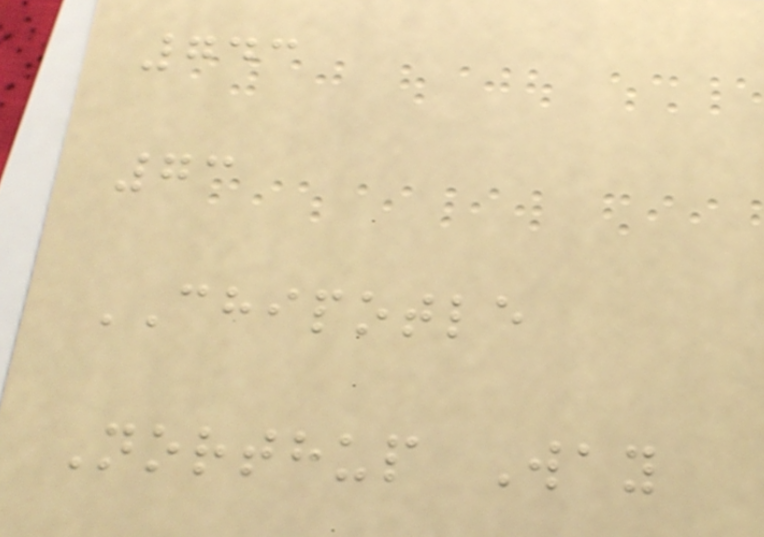743
73
CHIPOTLE
Northup Way
